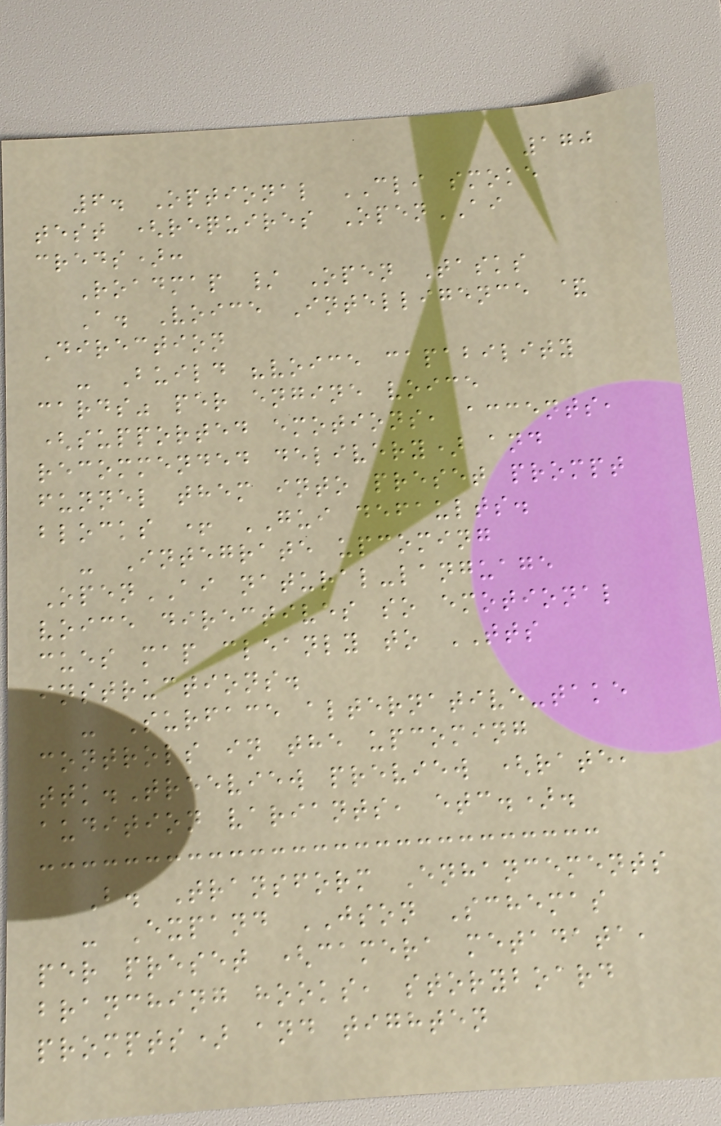170
6. Optional CLI smoke
test (requires OpenAI
creds):
Roadmap / Open Tasks
A. Voice Intelligence &
Direction
- Build "voice capability
cards" per engine voice
(supported emotions, accents,
recommended delivery) and
funnel them into preset prompt
blocks + GUI defaults.
- Integrate upcoming
OpenAI natural-language
voice directives so emotional
cues map cleanly to TTS
instructions.
- Surface alternative-take
controls in the upcoming
ttk.Treeview preview (rate,
audition variants, etc.).
B. Transform Enhancements
- Expand JSON Schemas
per preset (camera metadata,
branching hooks, storyboard
prompts) and tighten
